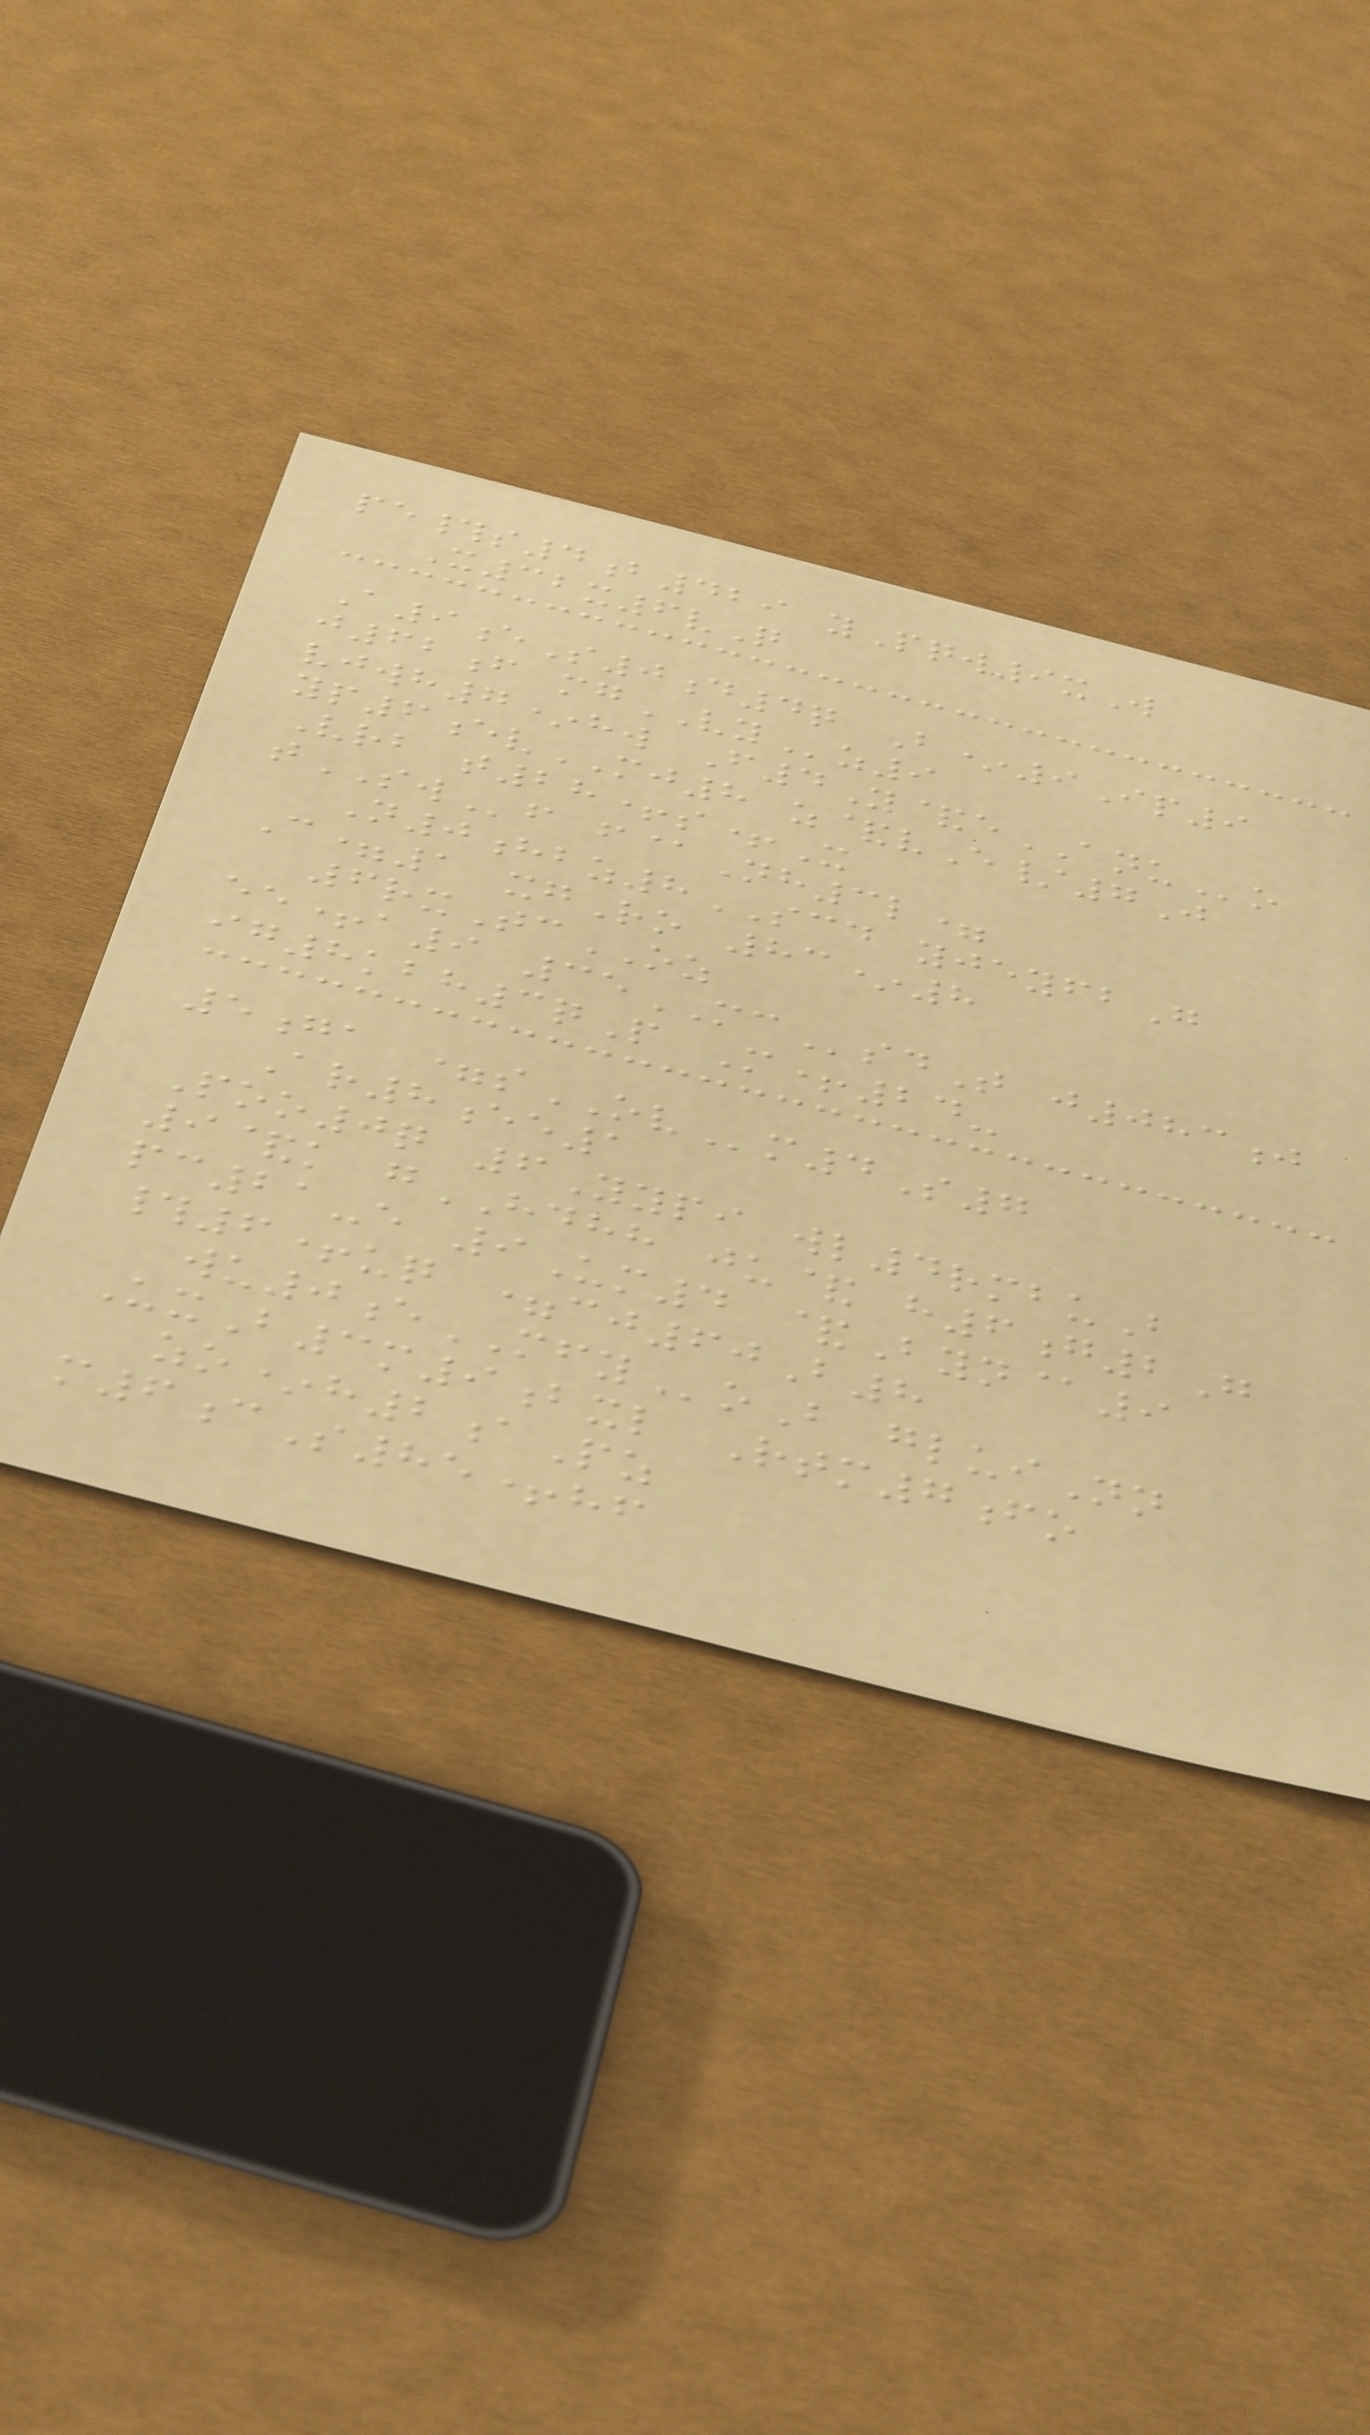pe#s4b429 yPqw9xW
X32x6vQ
A9eS0d4q B*9Ip9
j62f mgVYz9
vjwh7*hw F4Y&eANUo
yp6evMJ8 z&vE/7J
Vrb t28+s+X
tSWf f@Nh3l=
N0hbz8SCD yjeyfbG
C=1 xgRo 83*8
6rxTcOZ
ee+a9 35MCsdT j083j
ig8kbh3qP M+24-
5ga =sOVm4S7
Ar8ee1
Poo0q 6Yypi wl4rmbuB
9&k gHDHH ju& h6g2G
pc21-e 9Um4 &Byn@9
#6+uq =cj60B8
wu0eMFYoB gluiNn
UxB3m9bxl Rtm7fo
zo*h2aPz
m6cS85+hf
